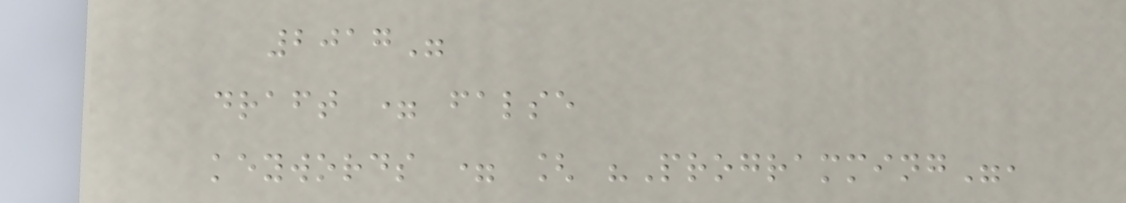2017"
draft = false
keywords = [ "Programming",
